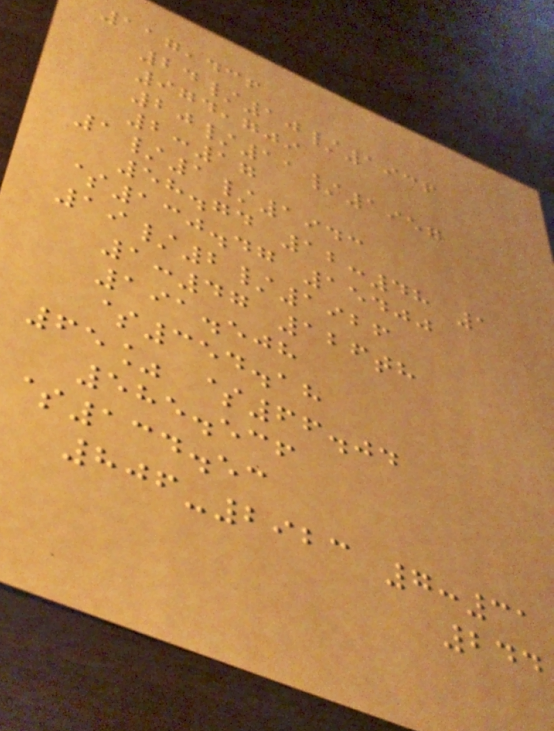117,436
24/10/1936
974,709
20/11/1957
2:17
1/1/1943
58.74 12:48 1
$130.47 15400
19/2/1926
1:47 126th
191.508
$354.18
65% $66.04
585.536
$134.53
806-2923 7:31
244
